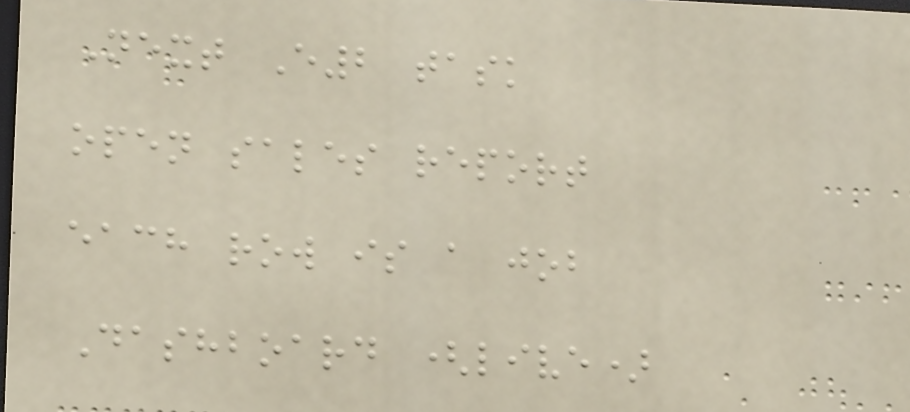Next E2 task
open sales report
each row is a job
Dashboard (live)
